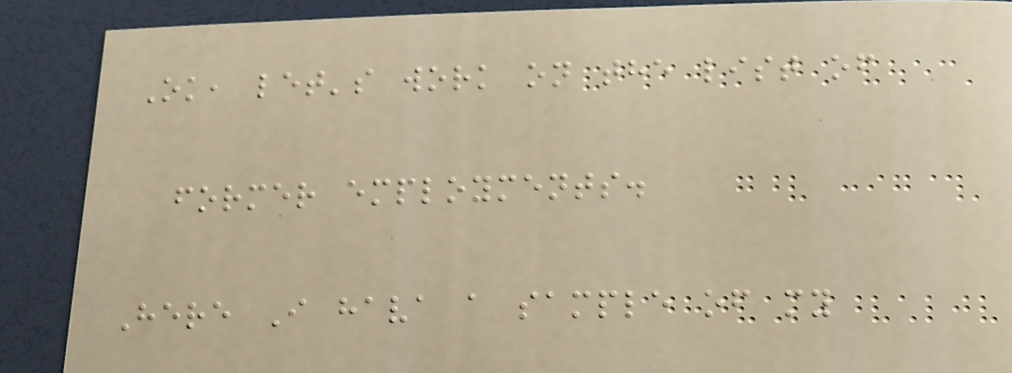Ok, let's work on the list of
former employments.
Here I hava a sample of my
